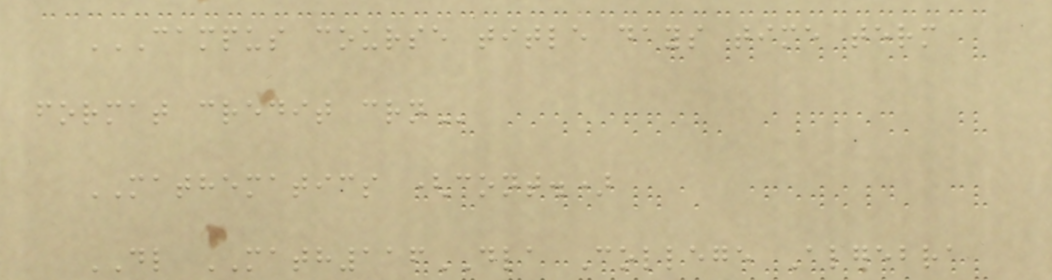CAMPUS COURSE TITLE DAYS TIME TERM
FORMAT CREDIT CRN
MATHEMATICS (cont.)
DL MATH116DLA College Algebra
